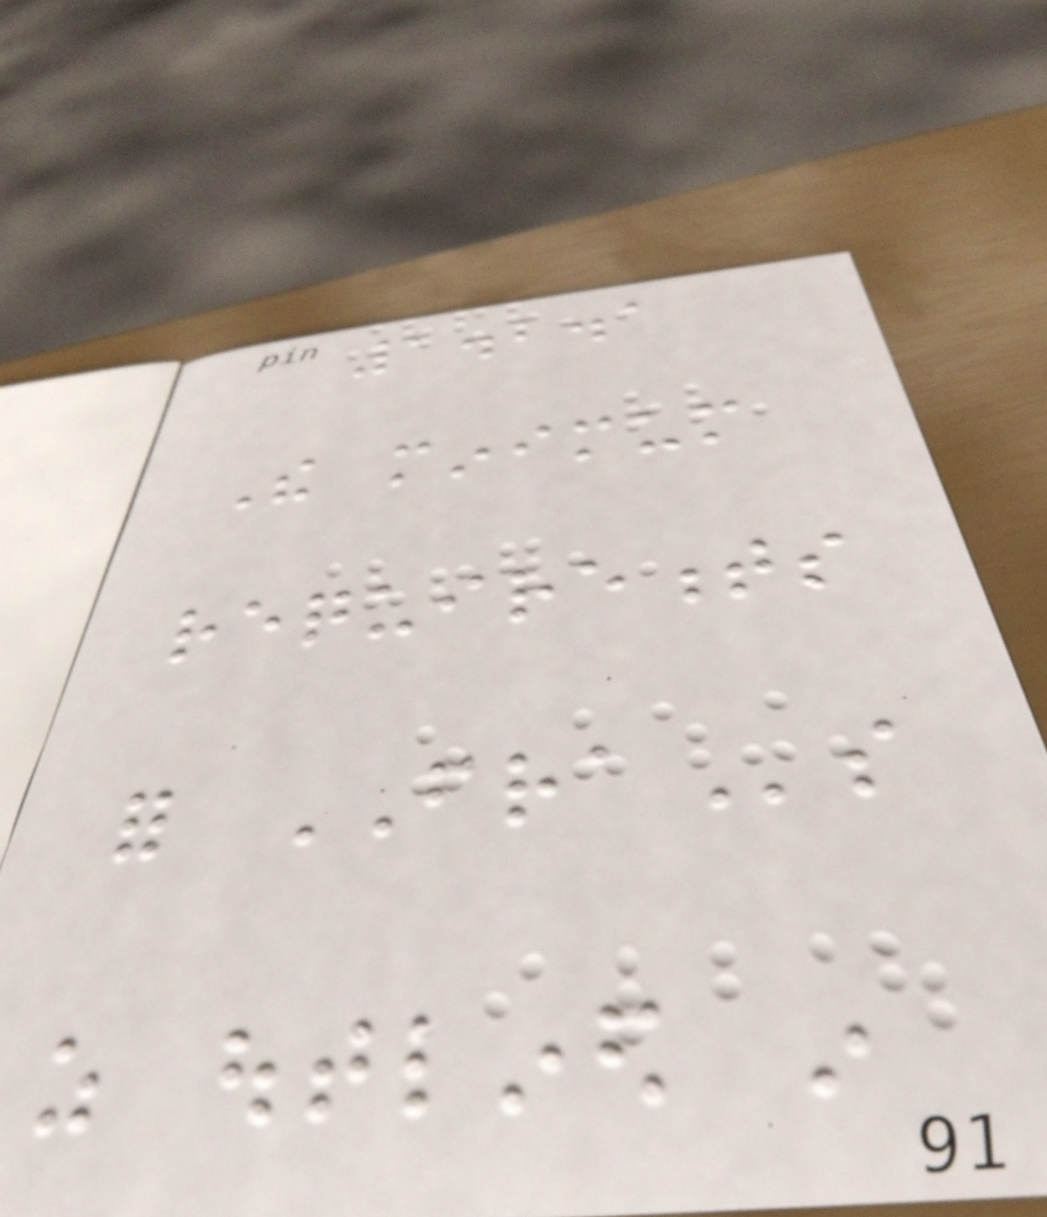1.2.1
The minimum
requirements
for FRAs
as outlined in
